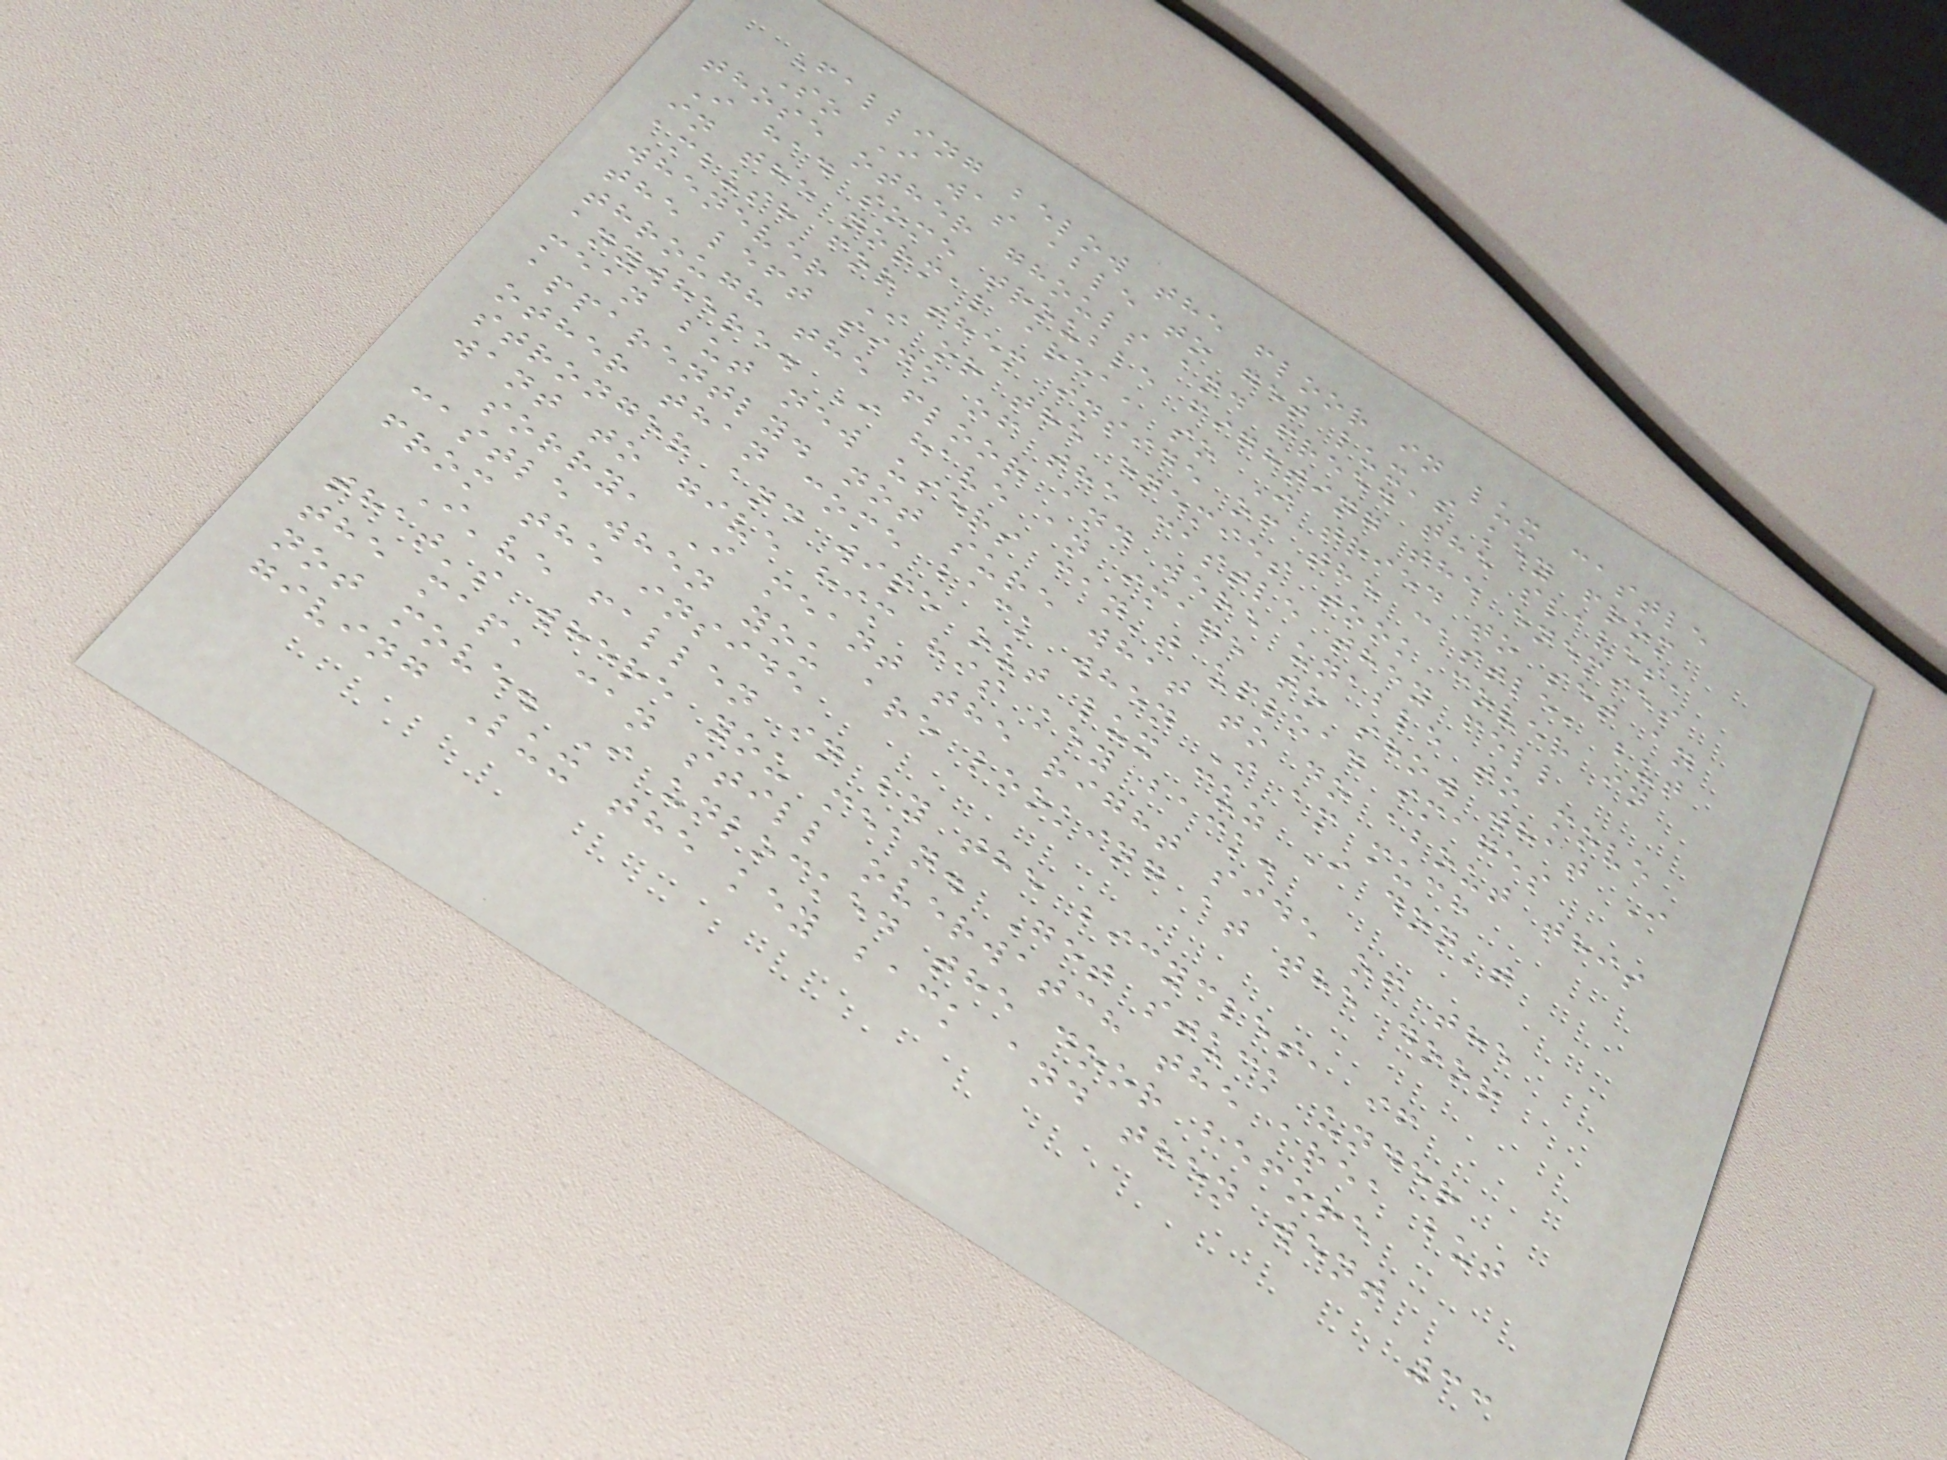Falling below the floor in lux castle
So I was able to get lux's key from
those other ghouls and freed the slaves,
I had some trouble fighting the enemies
in the normal area, so I tried to set an
ambush for them inside of the castle, but
whenever I or the enemies took cover in
the left side of the castle they fell
through the floor and were unable to move
anywhere. I have an image to show what I
mean but new users can't upload images
apparently. not sure what to do about this
other than come back when I am much
stronger and wipe out lux cuz I don't
want to give him his key back.
sorry, I meant the right side of the
castle when you are looking at the door
from the inside
I've fallen in by the bicycles, if
that's where you mean. Get stuck under
the map, can still overwatch the area but
not move. I unlocked the door before
giving Lux the key back and then went
33
